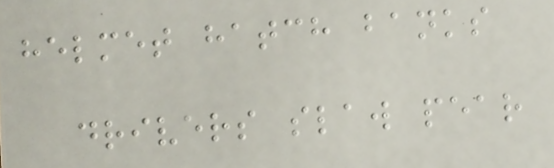helmet hatch banks
drivers slaw pear
